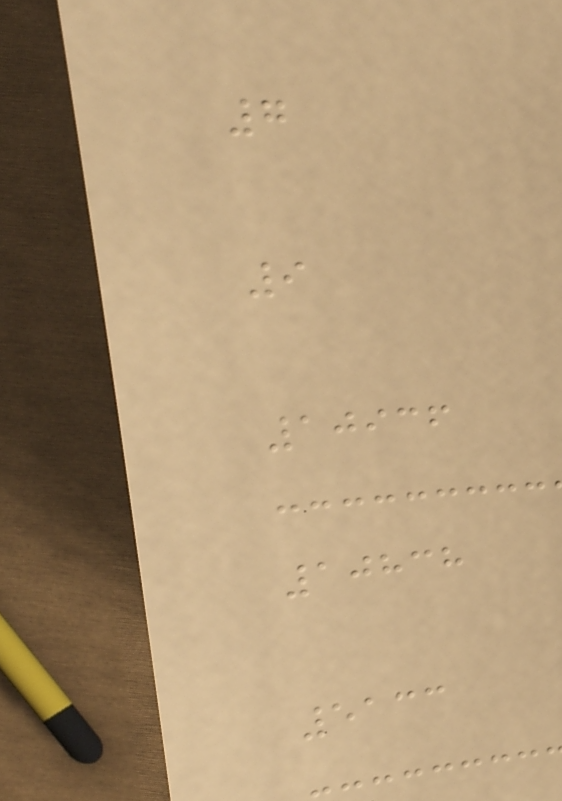7
9
10936
10838
5133
